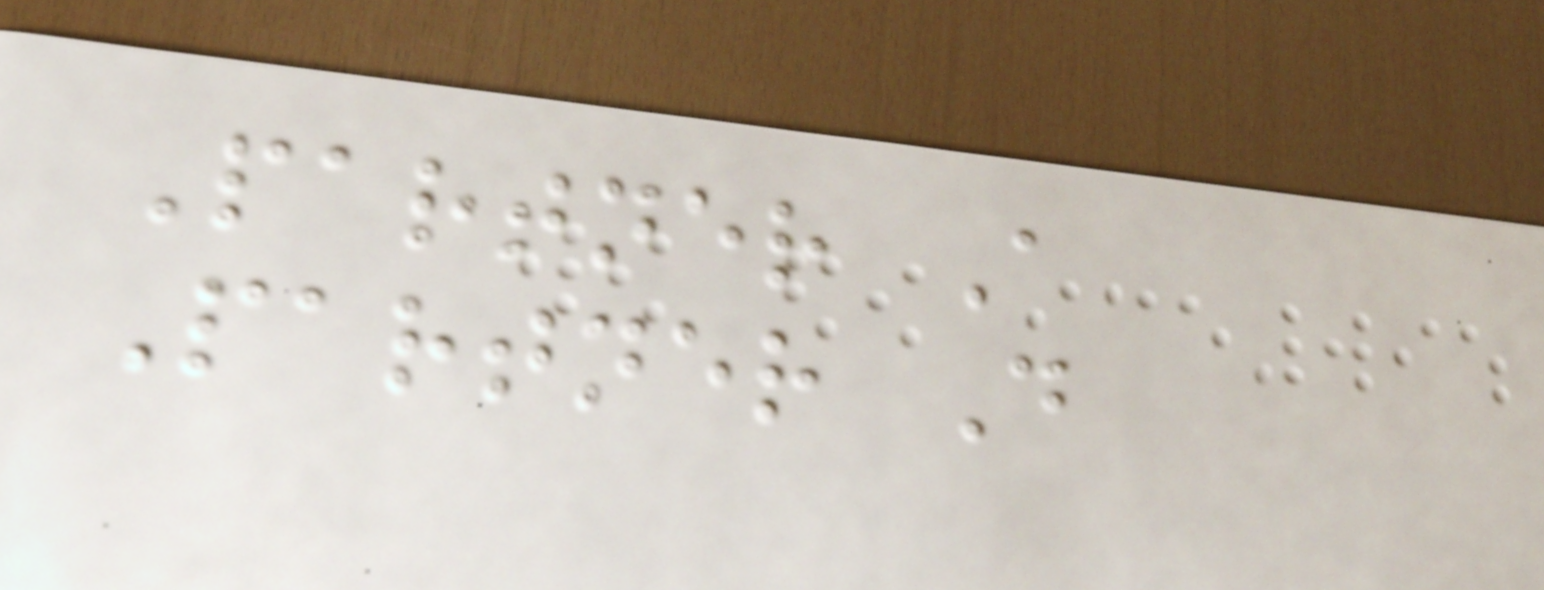Partner A
Partner D
